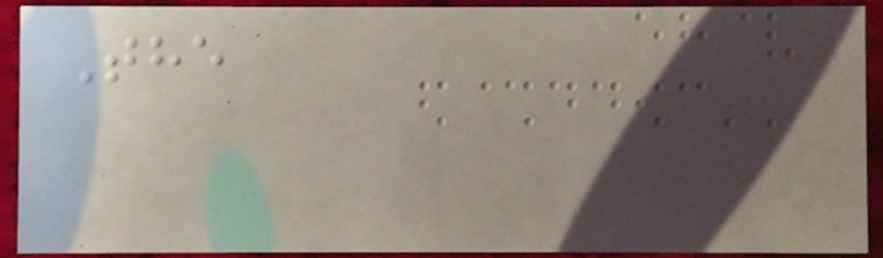The
